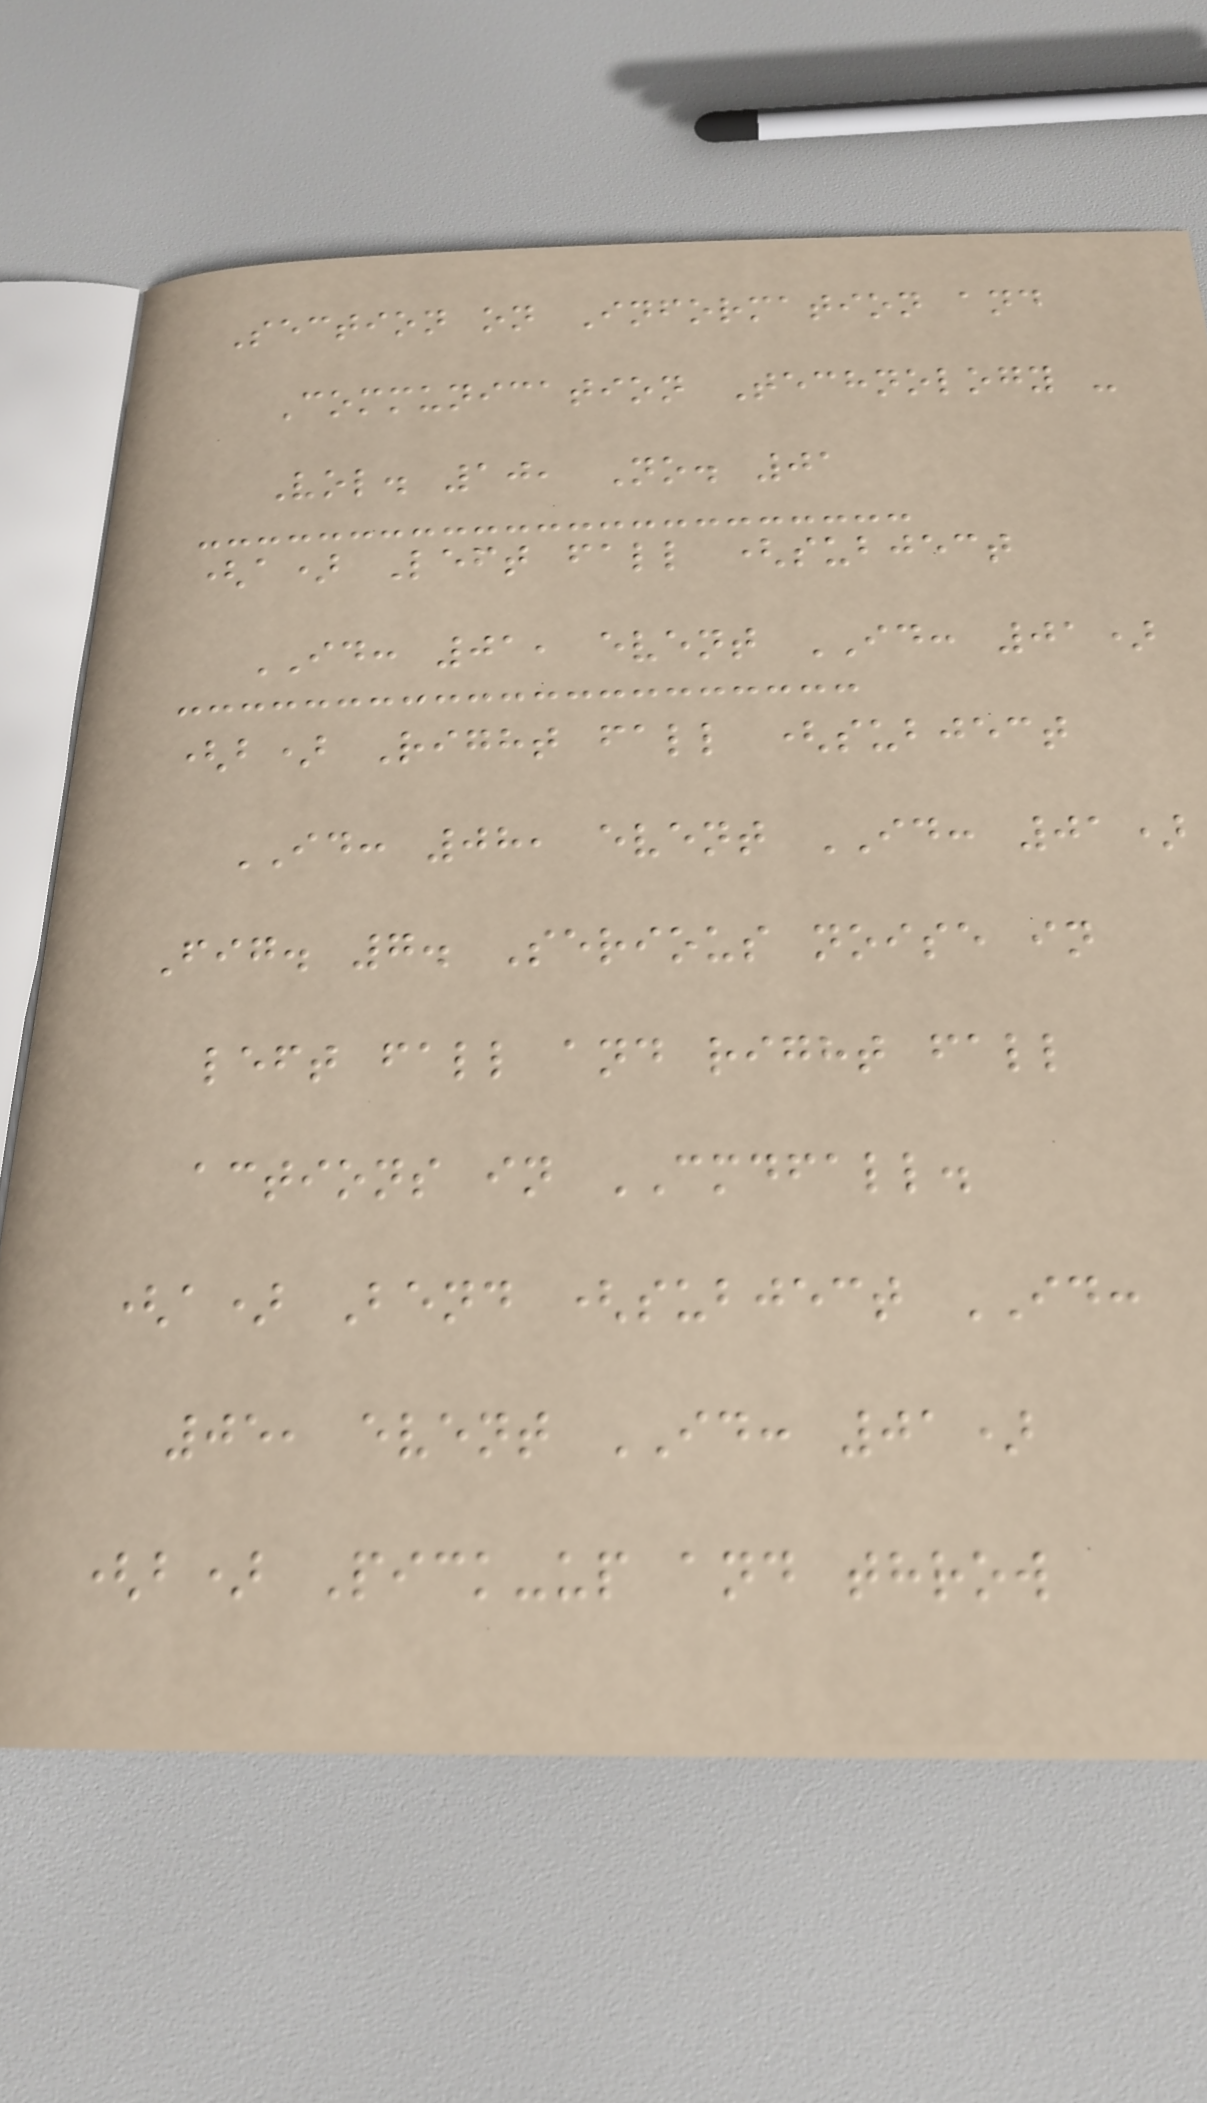Section on Information and
Communication Technology -
Vol. 10, No. 01
(a) Left fall (subject
ID: 01, event ID: 01)
(b) Right fall (subject
ID: 08, event ID: 01)
Fig. 7. Serious noise in
left fall and right fall
actions in CMDFALL.
(a) Bend (subject ID:
05, event ID: 01)
(b) Pick-up and throw
